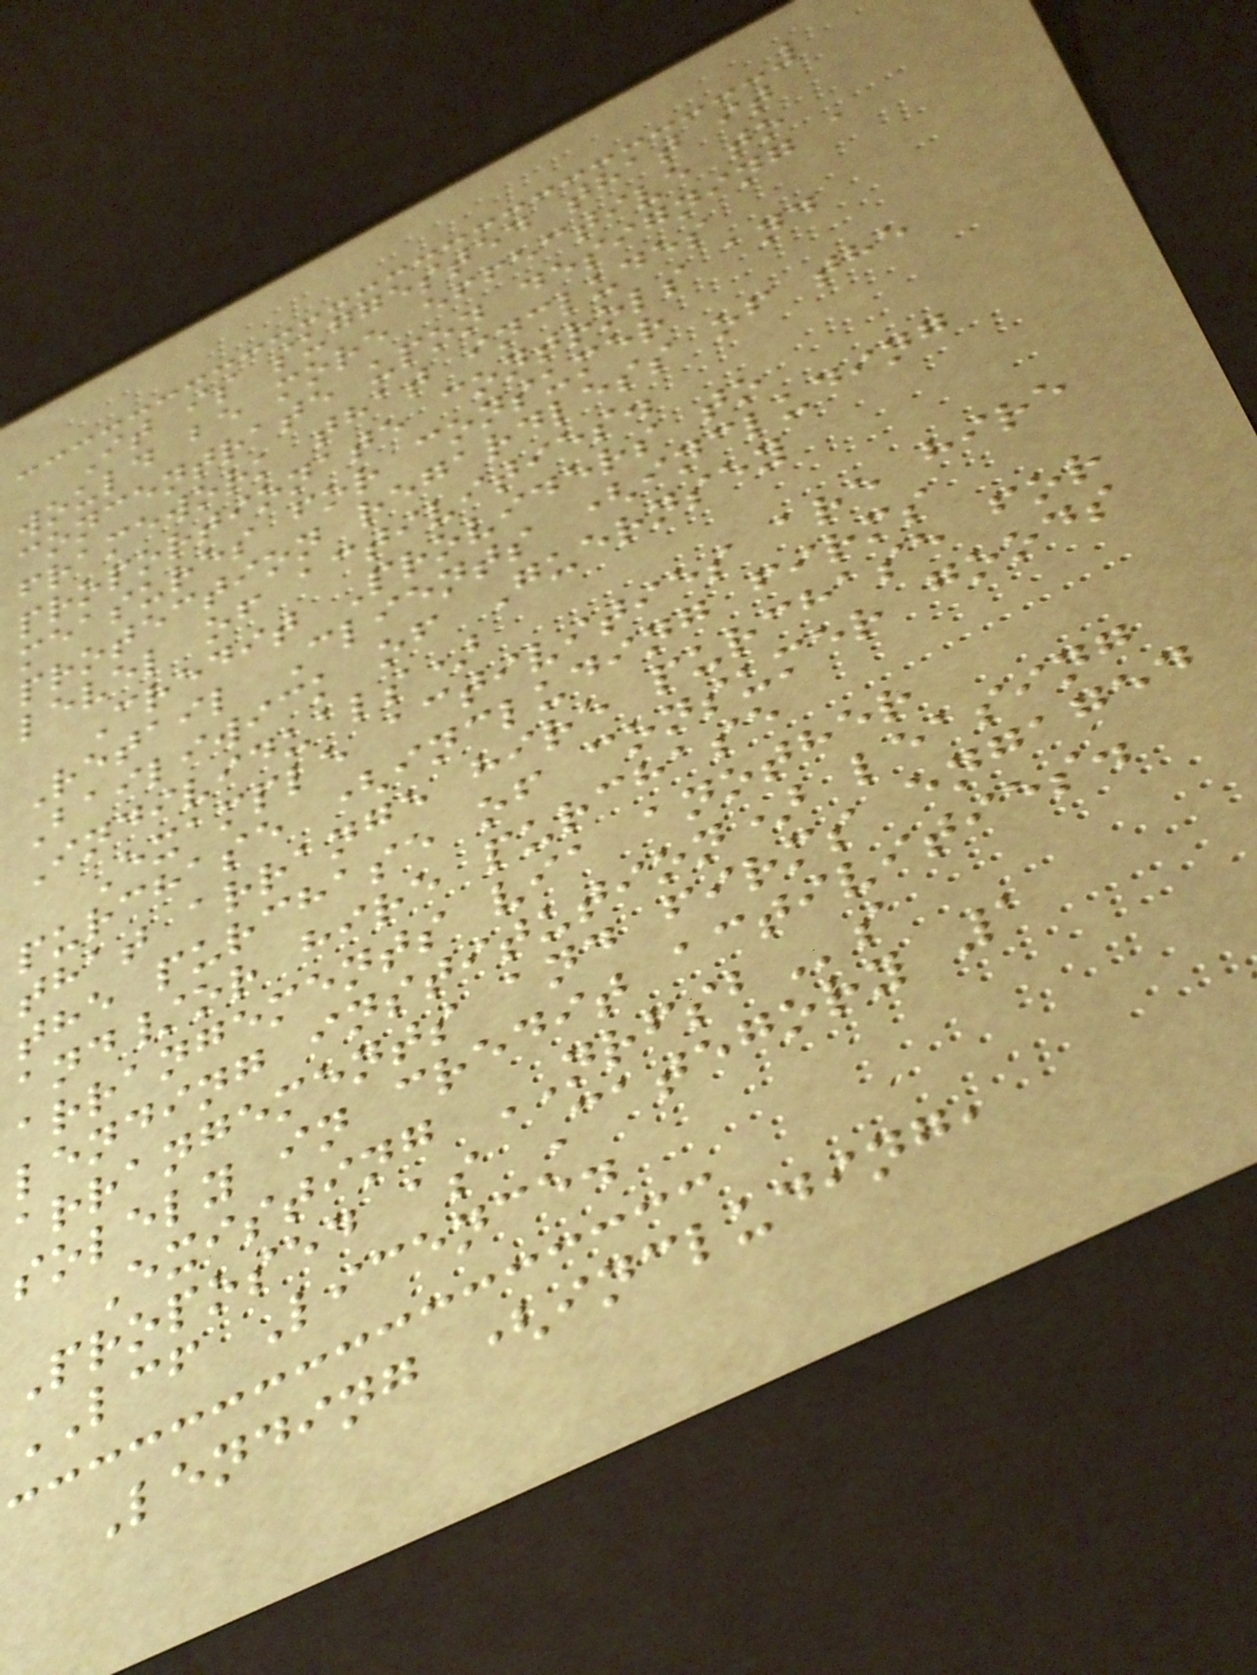It is suggested that it
would be more effective to
concentrate upon designing a
framework that includes
proportionate controls and
measures for consumer
protection regardless of the
level of activities.
Credit Providers to
Retail Clients (including
Bailiwick of Guernsey
Individuals)
Example activities are hire
purchase (including firms
that arrange hire purchase for
the purchase of consumer goods
and/or hire purchase
arrangements via another
lending institution) leasing
arrangements and firms engaged
solely in credit activities.
Existing NRFSBs
Proposed as Category 1
LCF Licence.
Lending (including,
